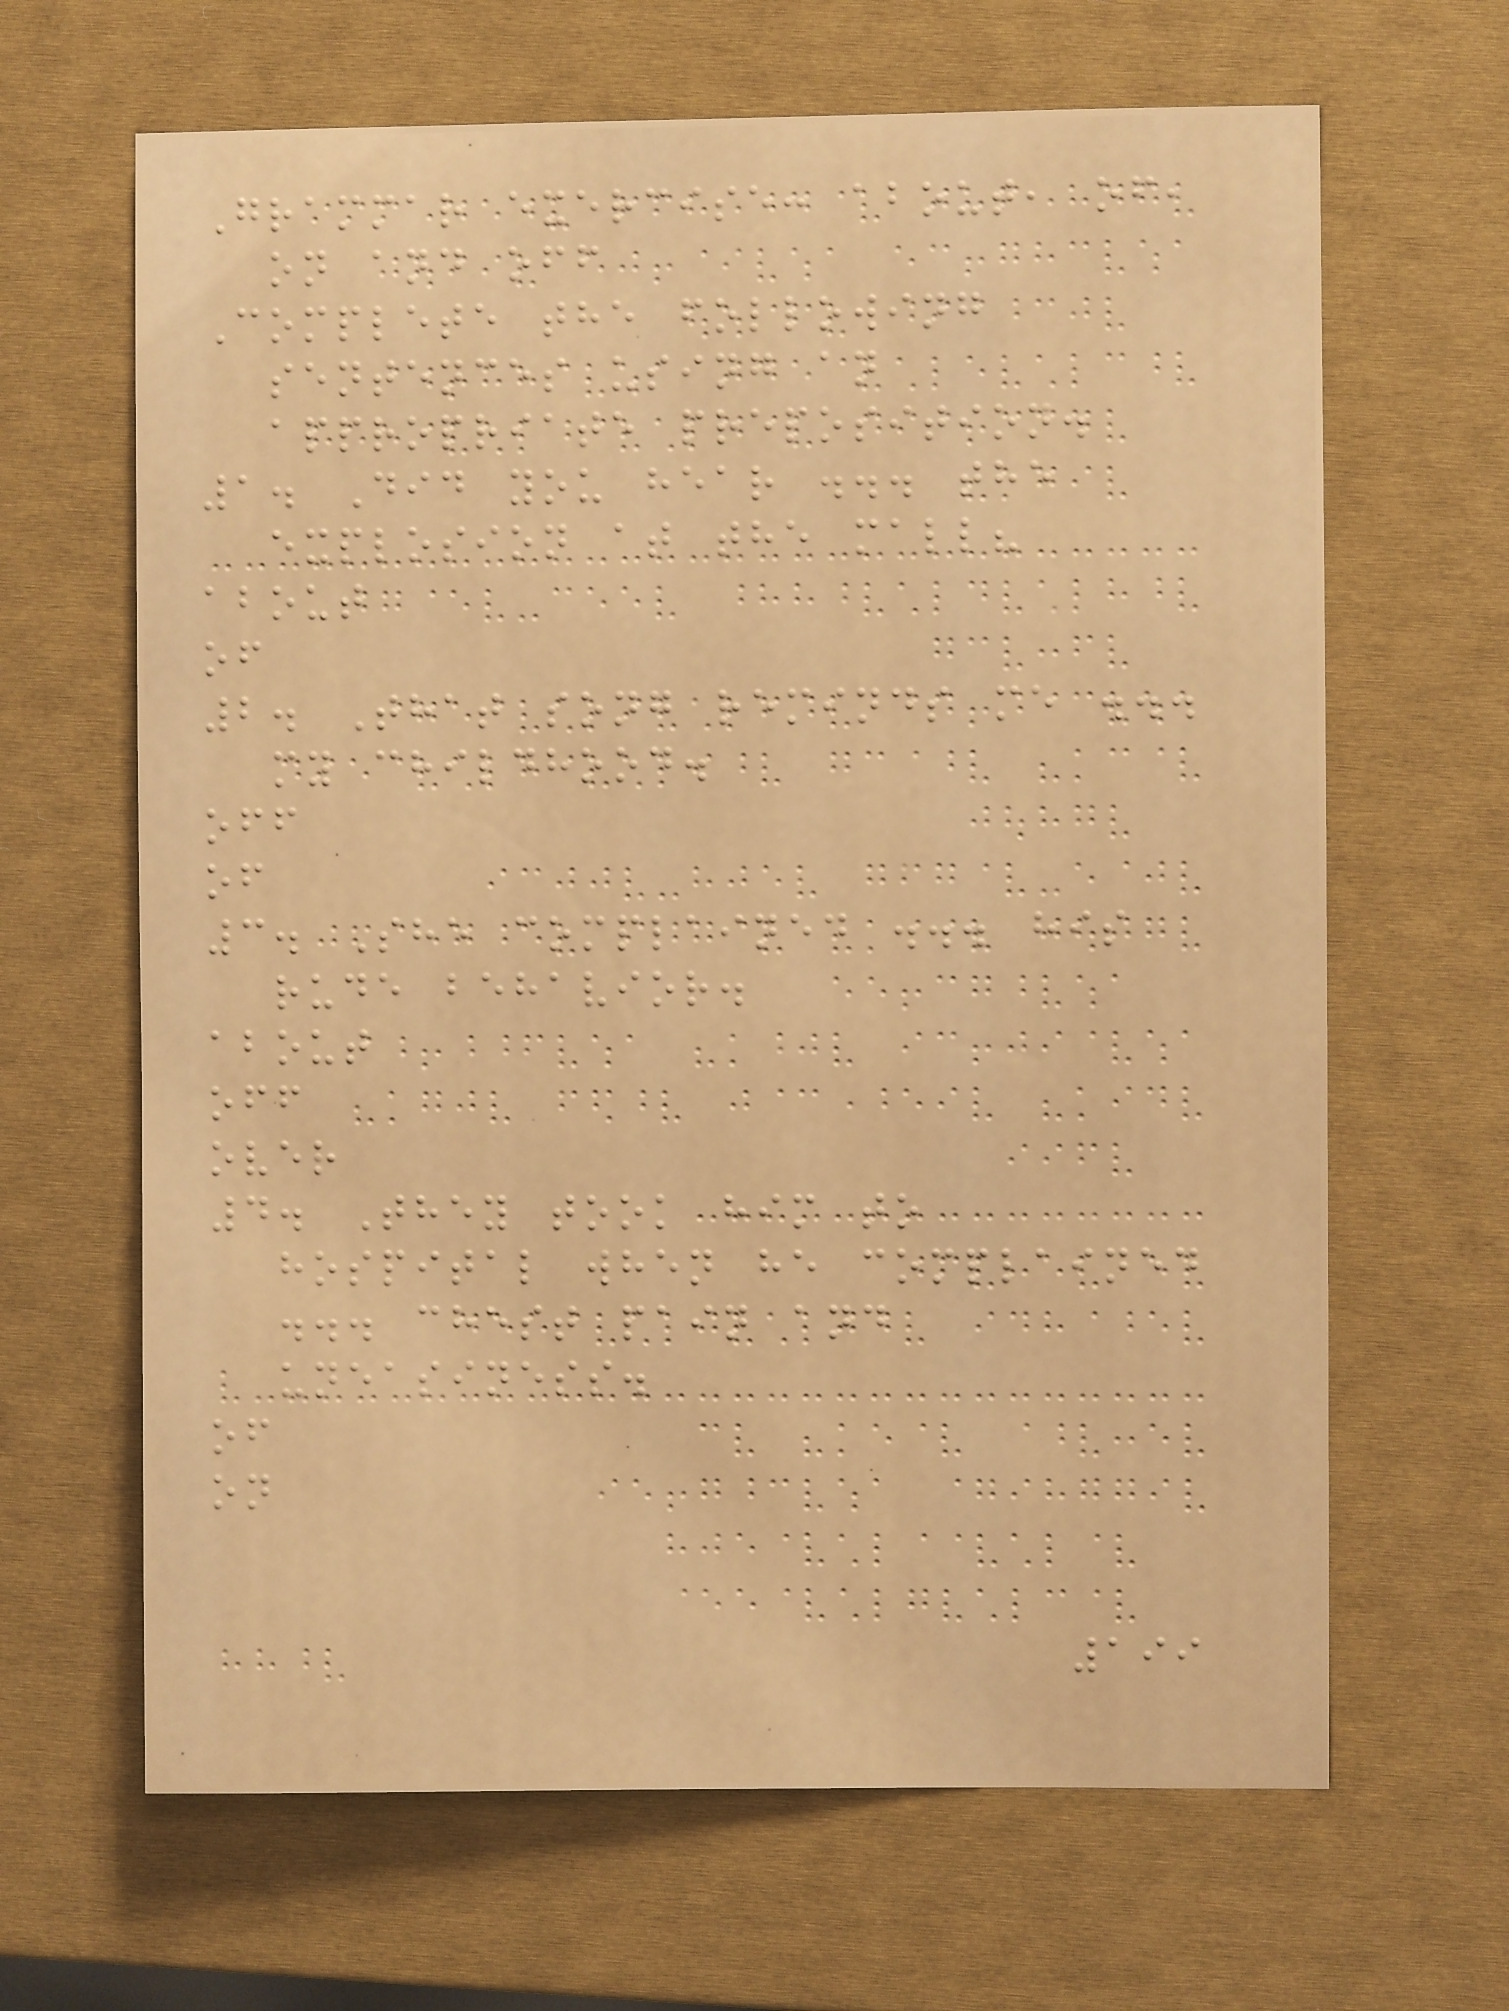Grammar exercise: about, of,
on and off
Complete the following
sentences using an
appropriate preposition.
1. Did you hear ... the
explosion at the mall?
about
of
2. That song reminds me ...
my childhood.
off
of
3. She complained ... his
rude behavior.
about
off
over
4. They took him to
hospital when he complained
... chest pain and
uneasiness.
of
on
199
